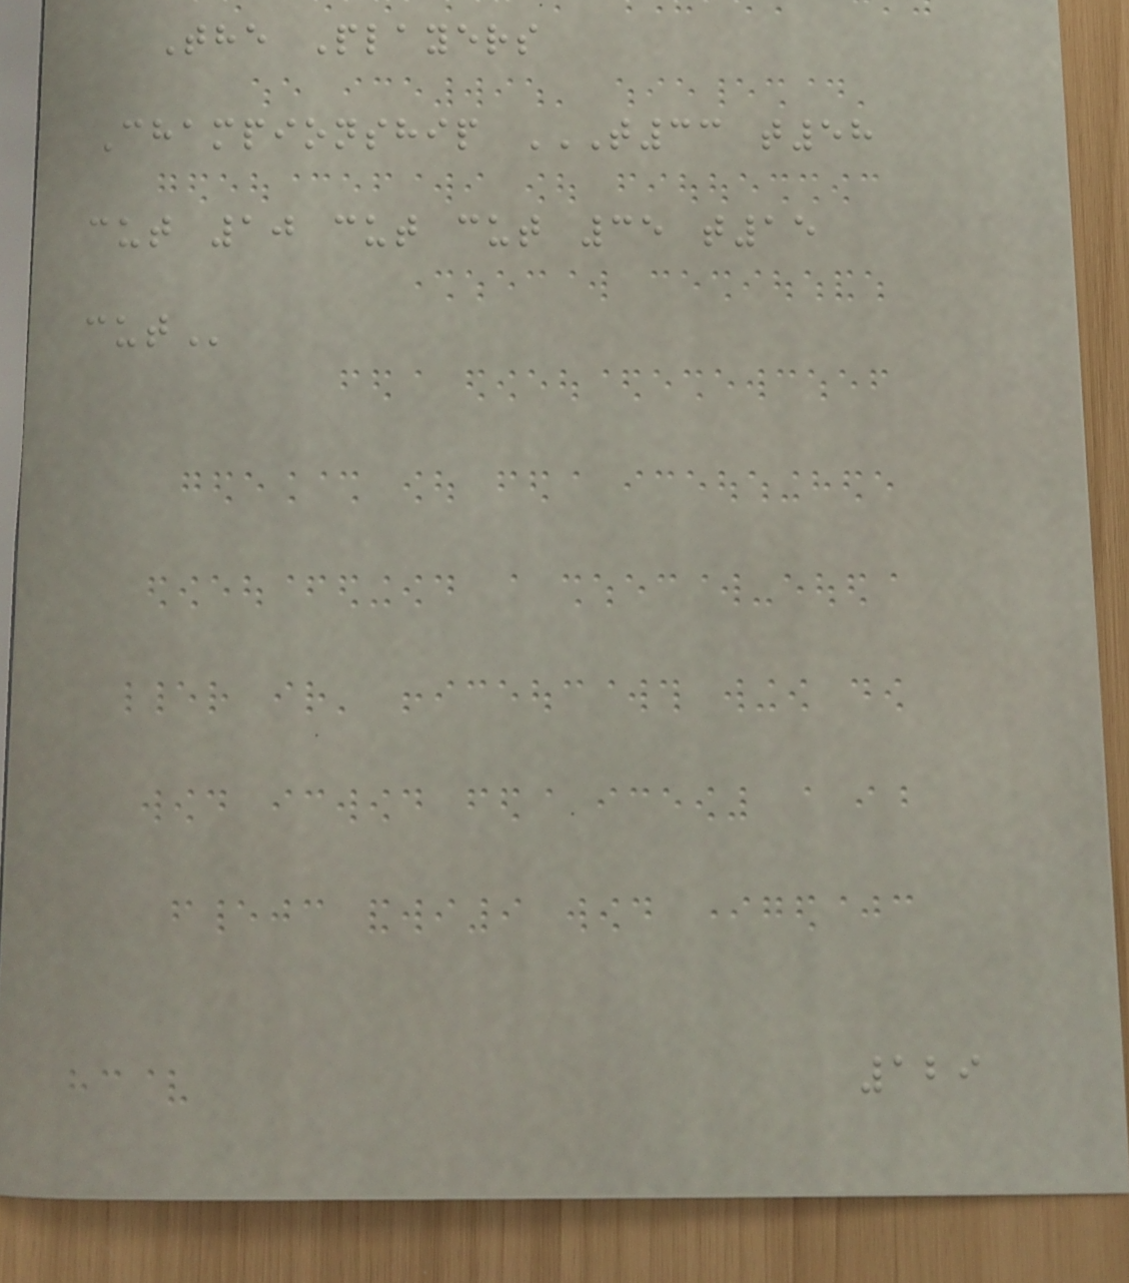The Players
Championship T33 T58
CUT 10 CUT CUT 35 T15
CUT
129
